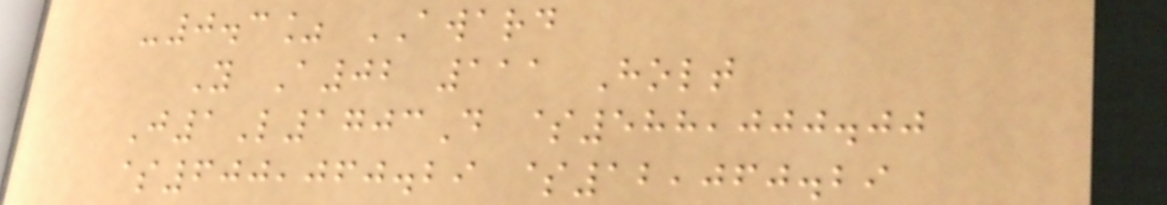-0.3% AWARD
Y A02 111 Holt
J1L1703D $588,000.00
$600,060.29 $12,060.29
